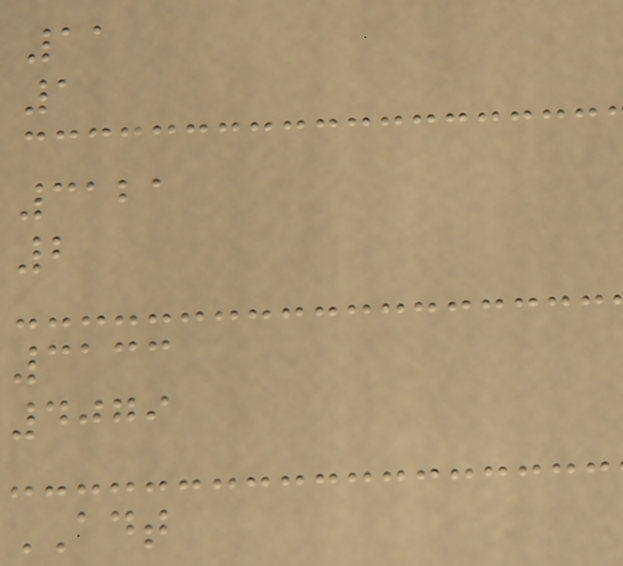11
1
3121
2
3133
4079
ADT
